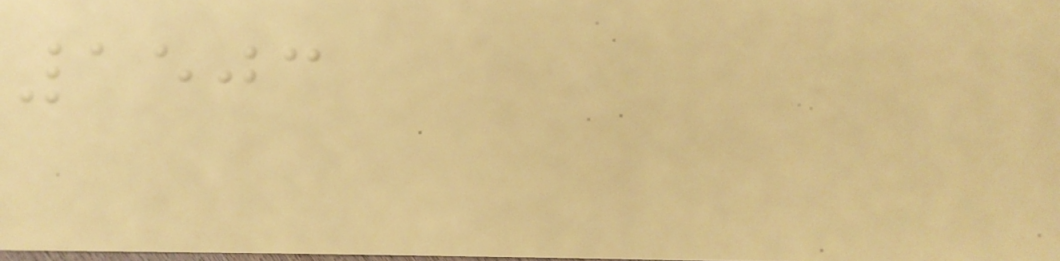1503
